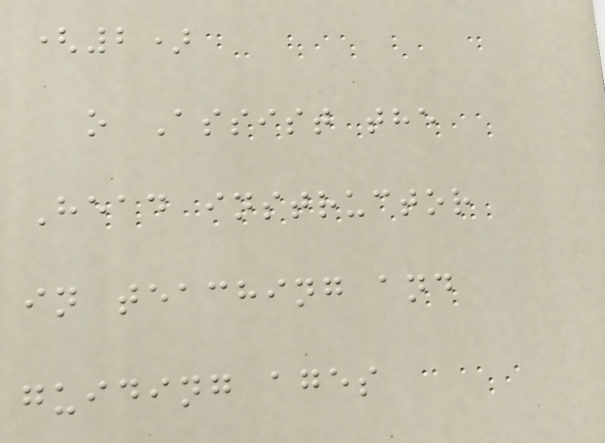(2)
o Assist the
Head instructor
in teaching and
guiding ages
